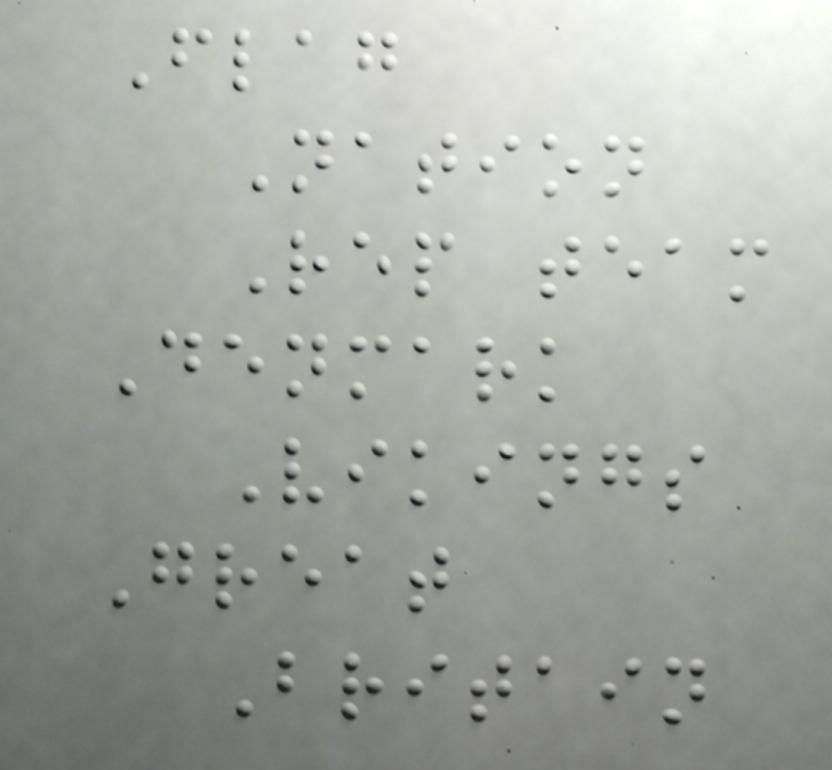Flag
Nation
Rep team
Denmark
Vikings
Great
Britain
